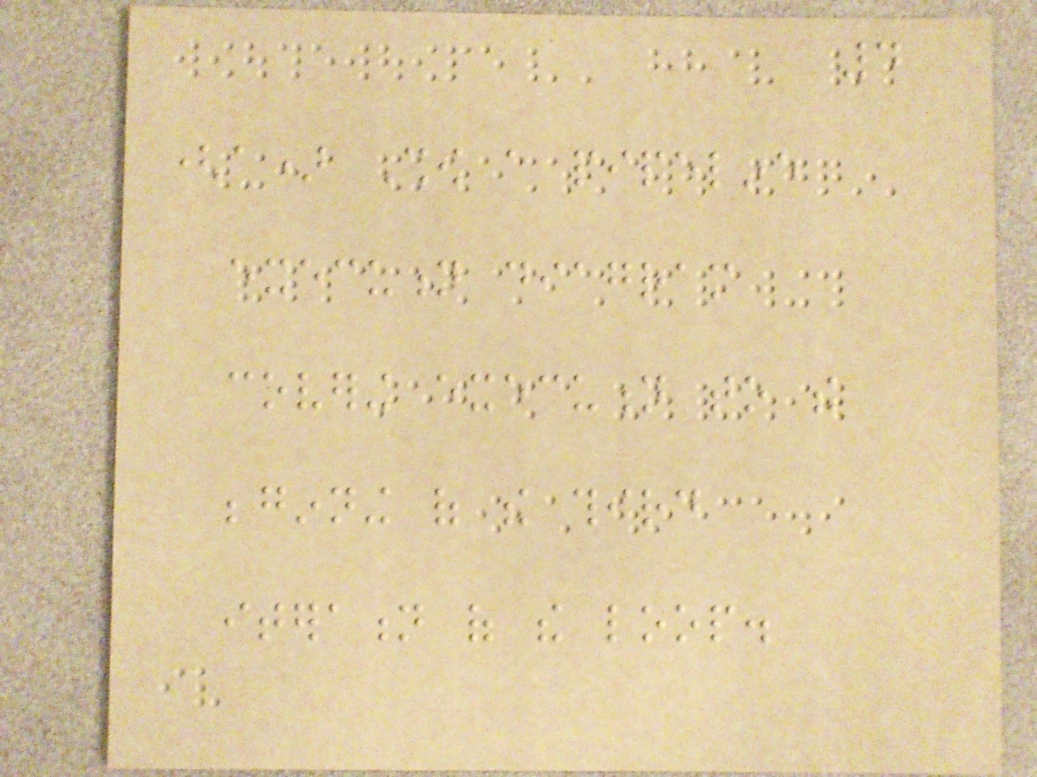4
(a) Show a pipeline
execution diagram
covering execution to the
beginning of the third
iteration of the loop.
